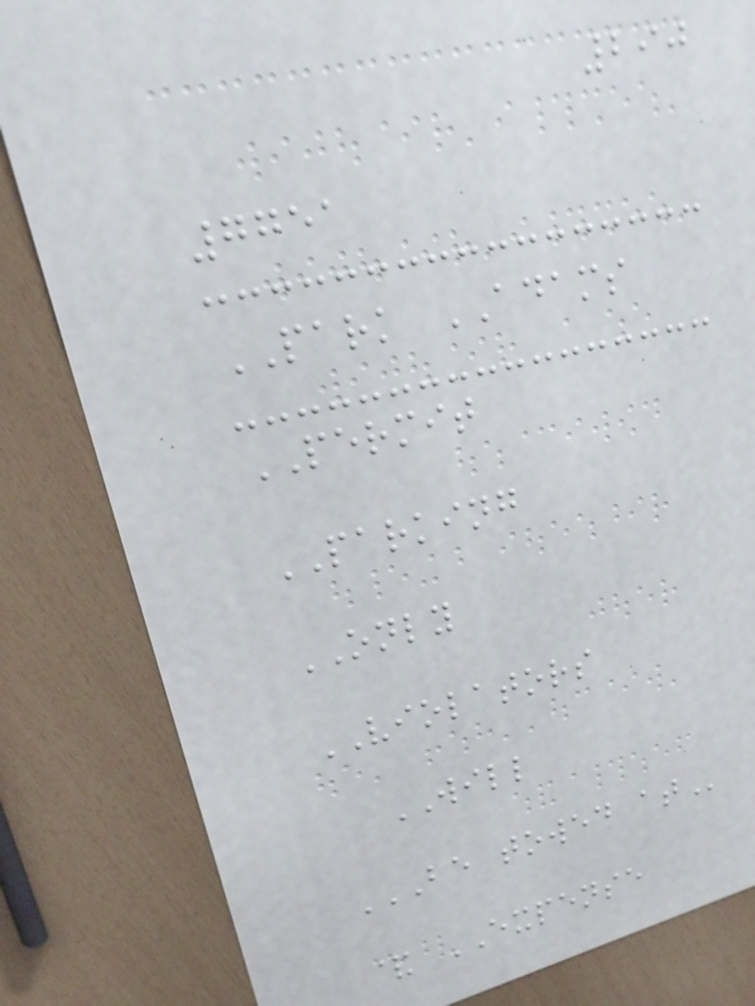290
7751
PARK ADAMS
PERMIT
PARKING
ONLY
VIOLATORS
WILL
BE TOWED AT
& EXPENSE
